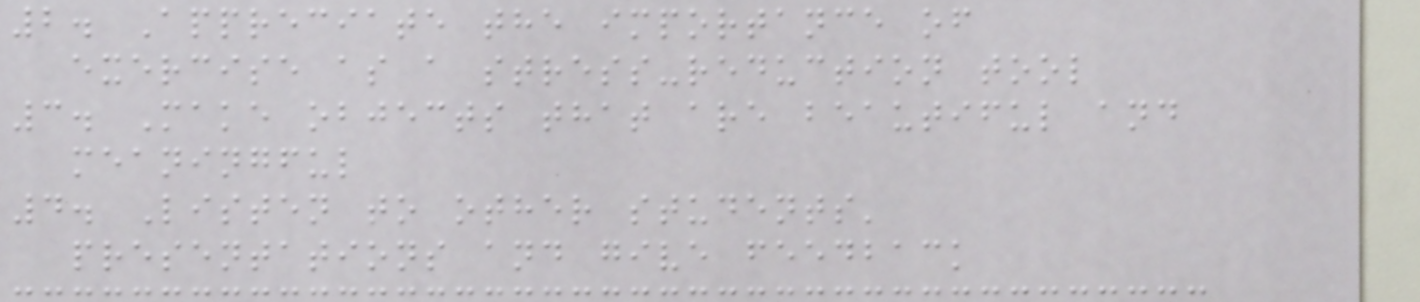2. Appreciate the importance of
exercise as a stress-reduction tool
3. Make objects that are beautiful and
meaningful
4. Listen to other students'
presentations and give feedback
